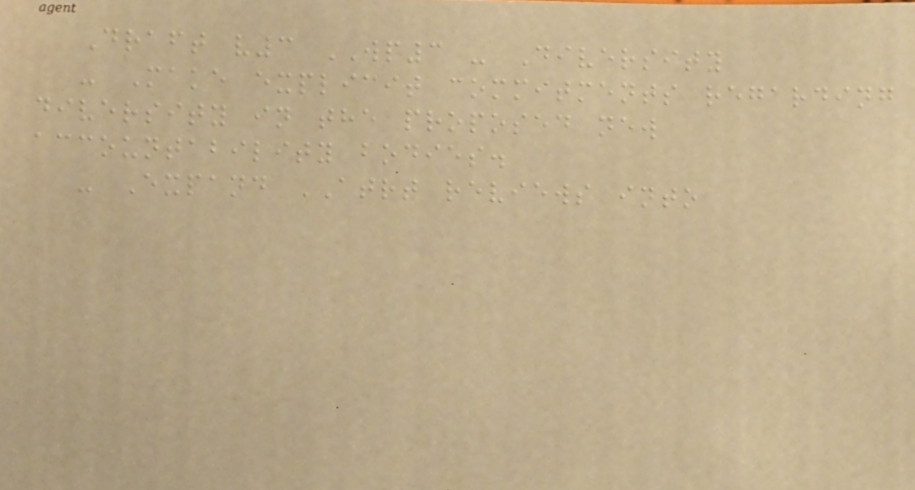Draft v3 WP3 - Diversity
- Make explicit commitments regarding
diversity in the proposed new
accountability bodies.
- Expand ATRT reviews into
